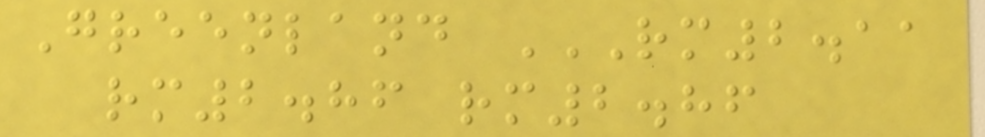Greenland RM2.11
RM2.86 RM2.86
